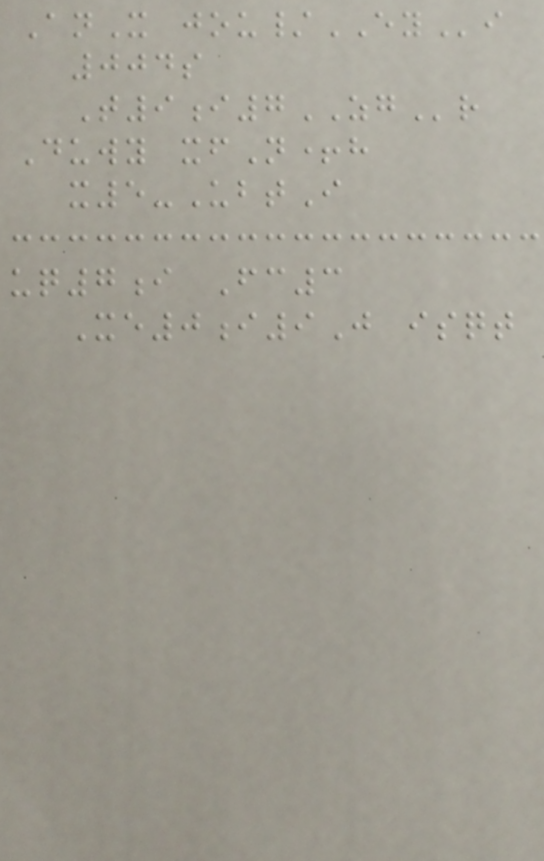AnX jou/EYi
004s
T9i7ZGr
Duwy xfN+h
x5-UbtI
uq7i Fc3
Xe0i9J isqt
